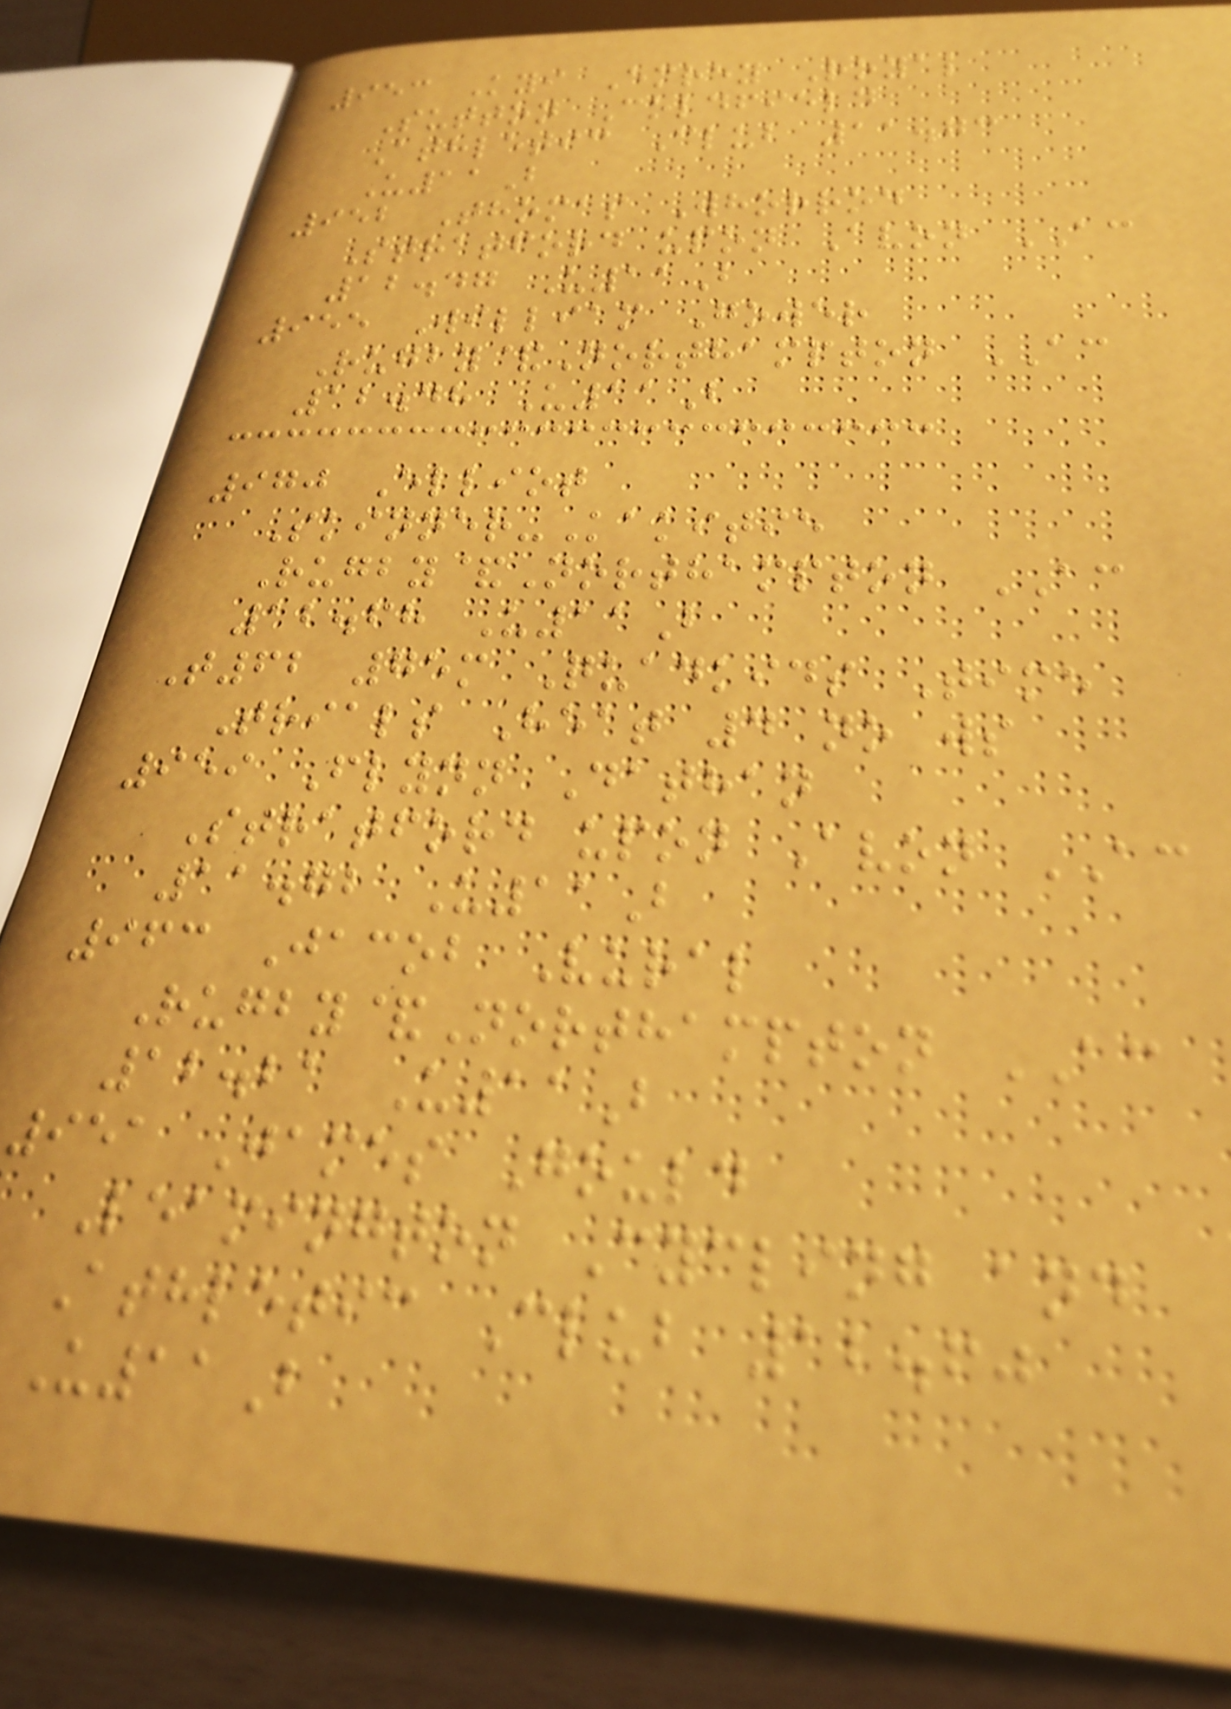953 Kyi Emrey Royal
Sutton Coldfield
Athletic Club 11.73
U11B
952 Thomas Whorrod
Stratford upon Avon AC
12.47 U11B
955 William Gower
Rugby&Northampton AC
12.48 U11B
970 Elliot
Skinner-Kakitie
Rugby&Northampton AC
12.68 U11B
T62 75m Quadkids Time
Trials Heat 4 no ws
959 Flynn Dathan
Stratford upon Avon AC
11.72 U11B
963 Jacob Vural
Rugby&Northampton AC
12.21 U11B
951 James Gould
Leamington Cycling and
Athletic Club 12.60
U11B
